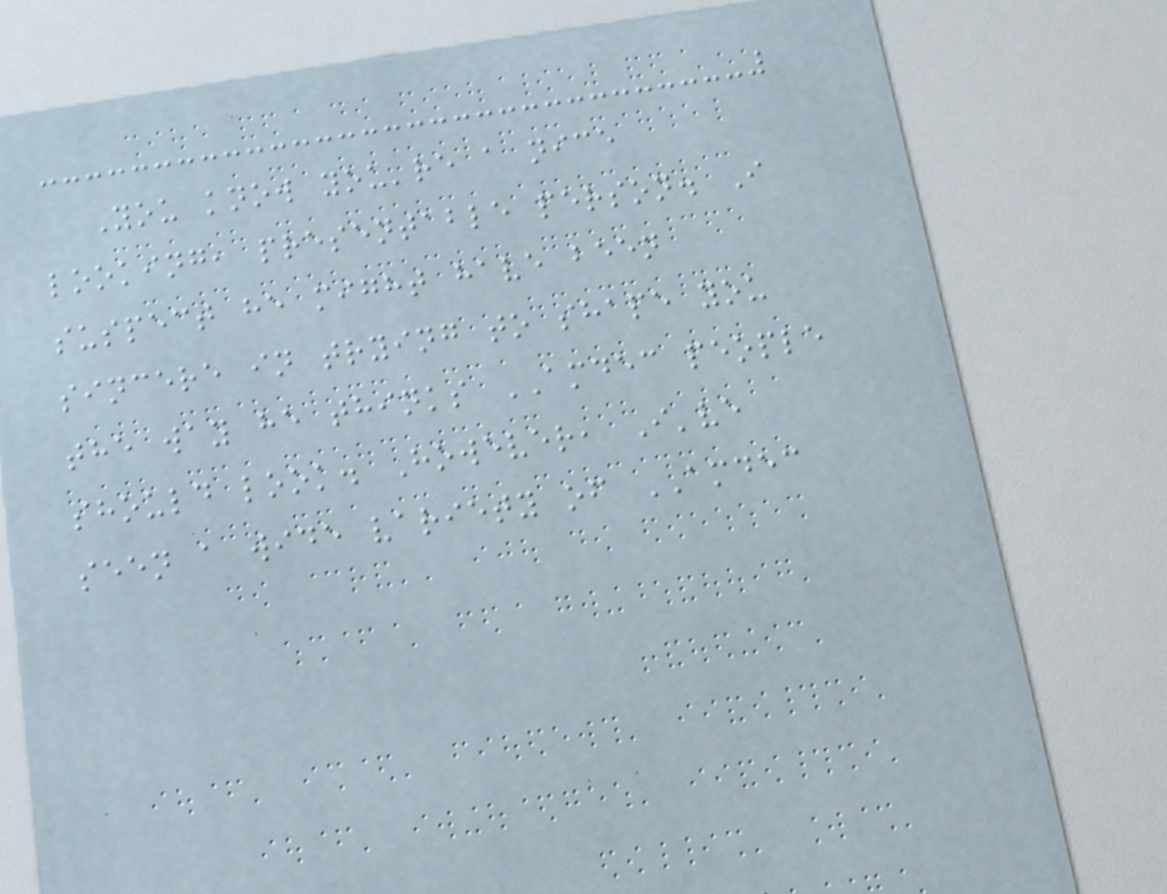You know you're a nice
looking, presentable person. I
suspect he might have been
sincere in trying to shape you
the way he thinks AMDEC people
should look. However, I've
seen a wide variety of AMDEC
